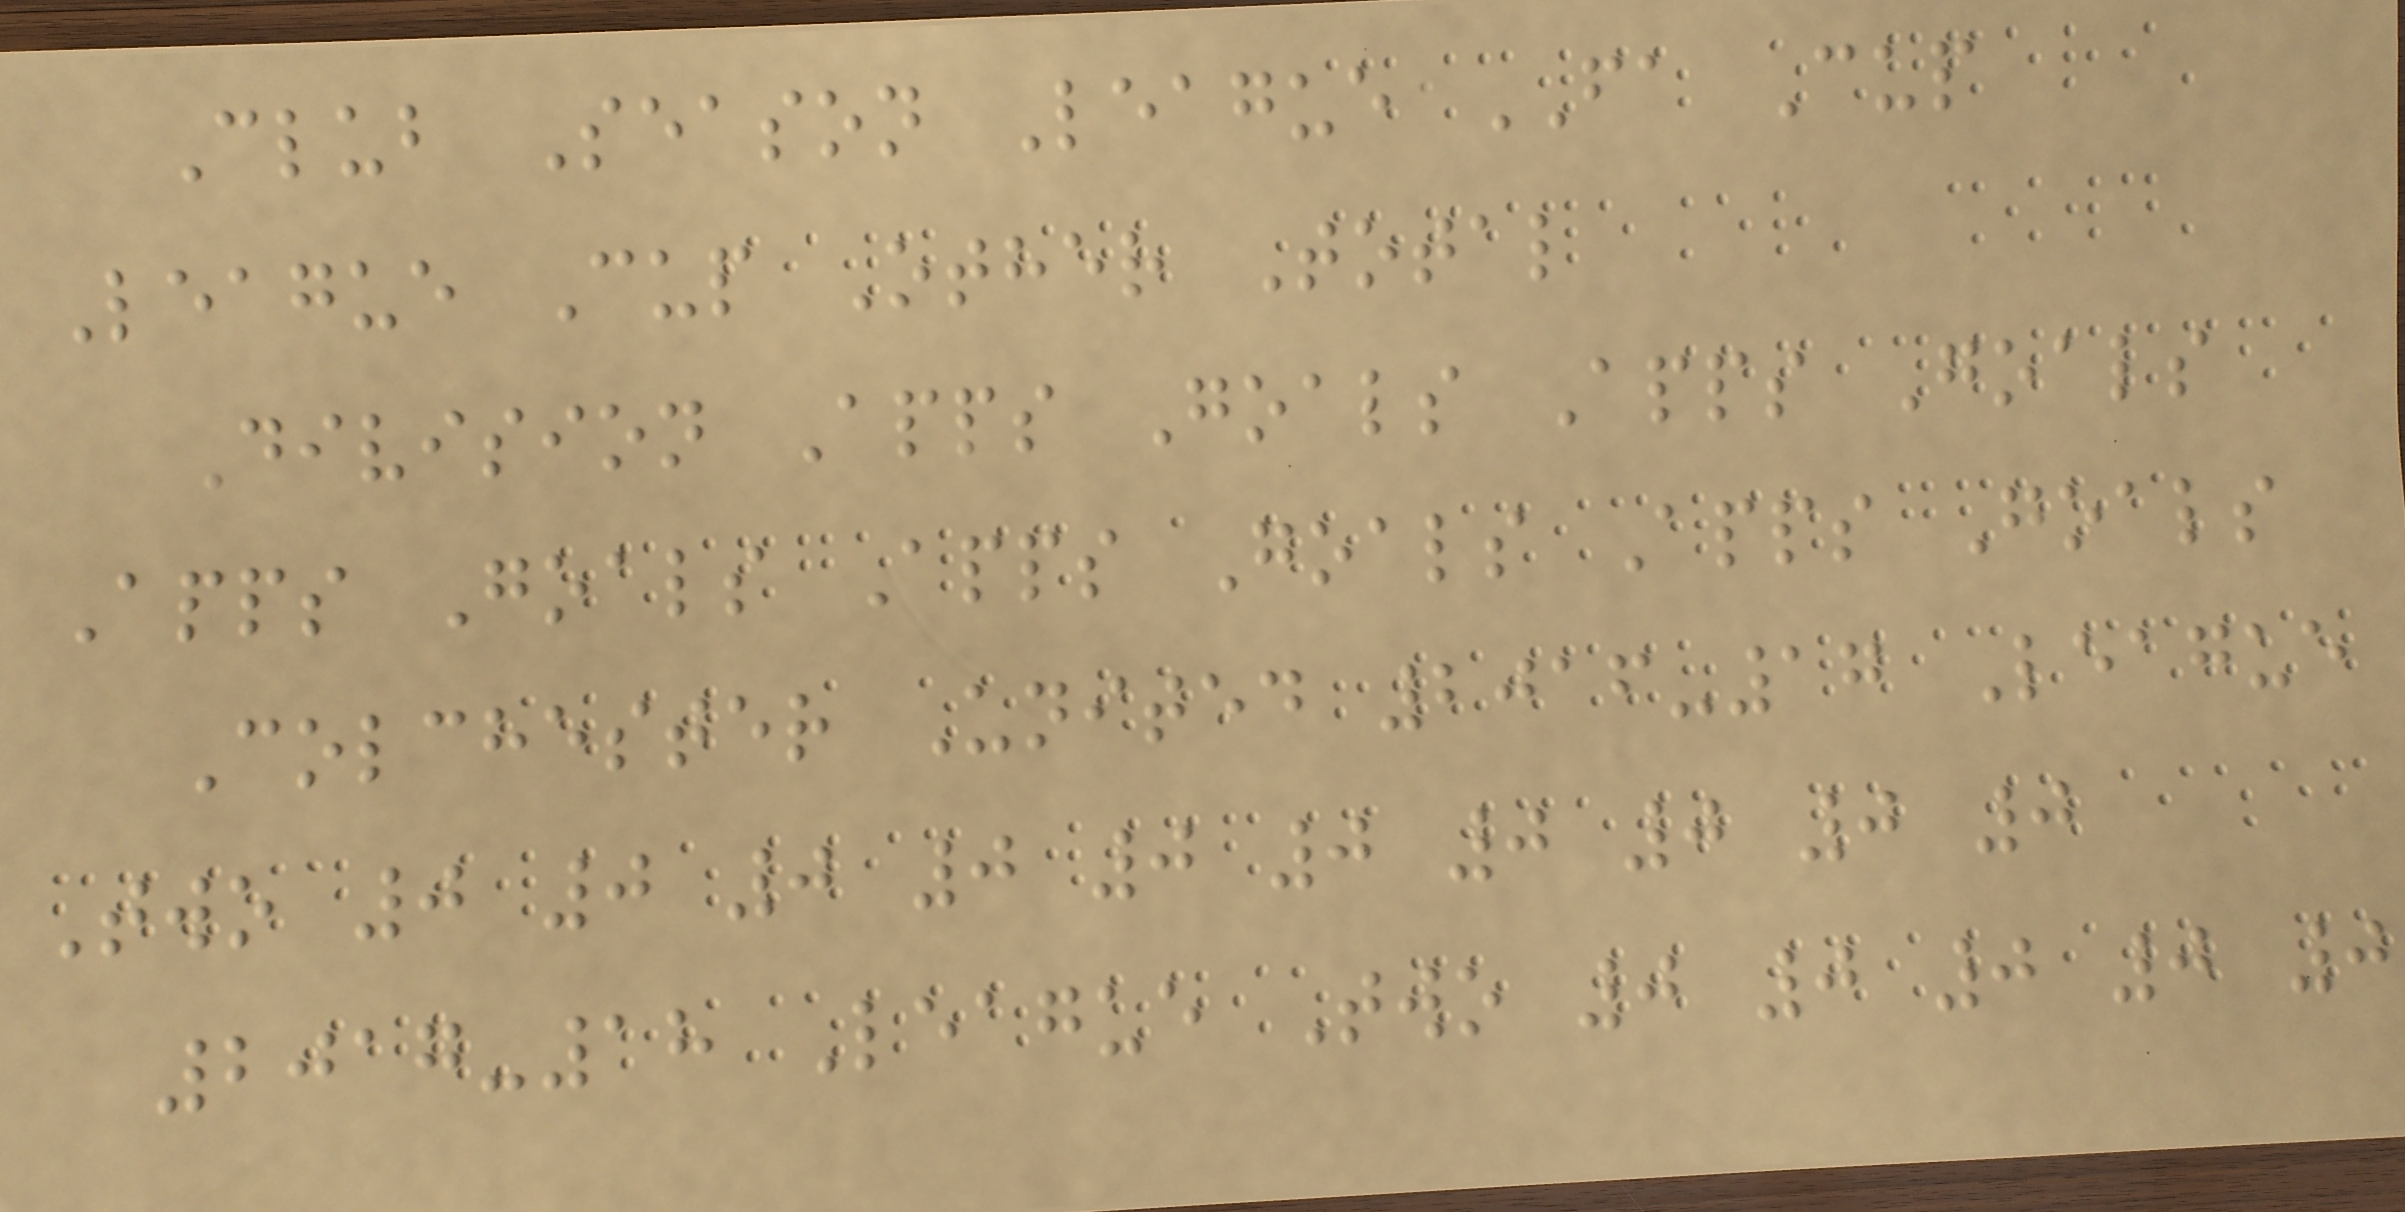Club Season League FA Cup
League Cup Other Total
Division Apps Goals Apps Goals
Apps Goals Apps Goals Apps Goals
Colchester United 2016-17 League
Two 0 0 0 0 0 0 0 0 0 0
2017-18 League Two 0 0 0 0 0
